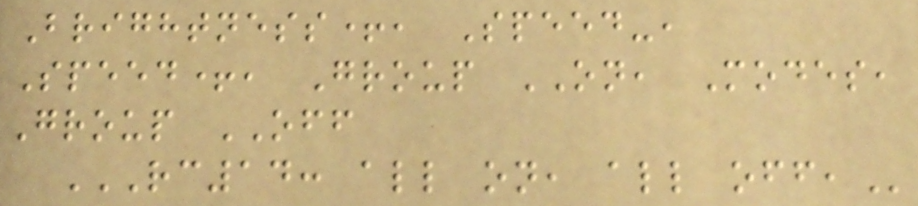Brightness+, Speed-,
Speed+, Group ON, Modes,
Group OFF
RC14: ALL ON, ALL OFF,
